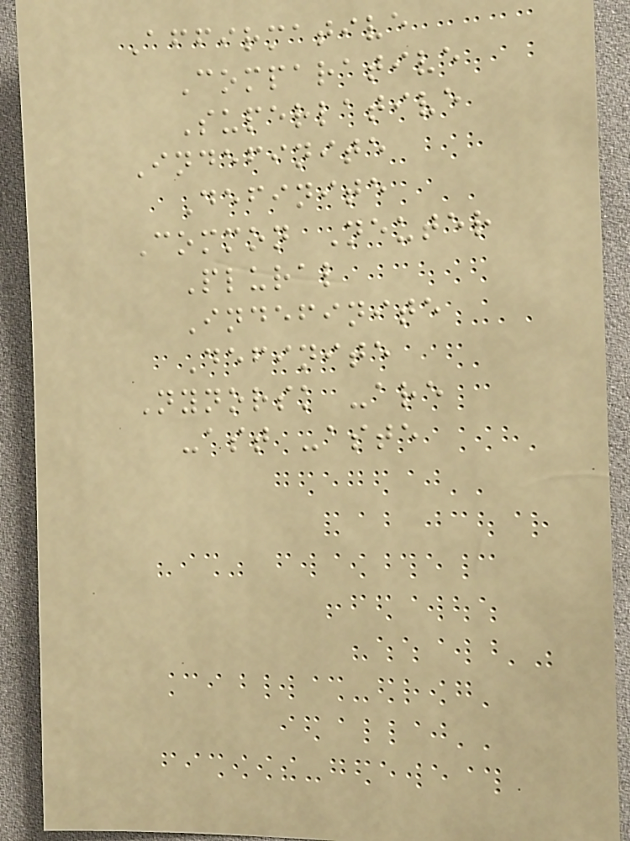Affirmative
Comparative
Superlative
Indefinite
Definite
Common Neuter
Plural
Indefinite
Definite
Nynorsk -are
-ast -aste
